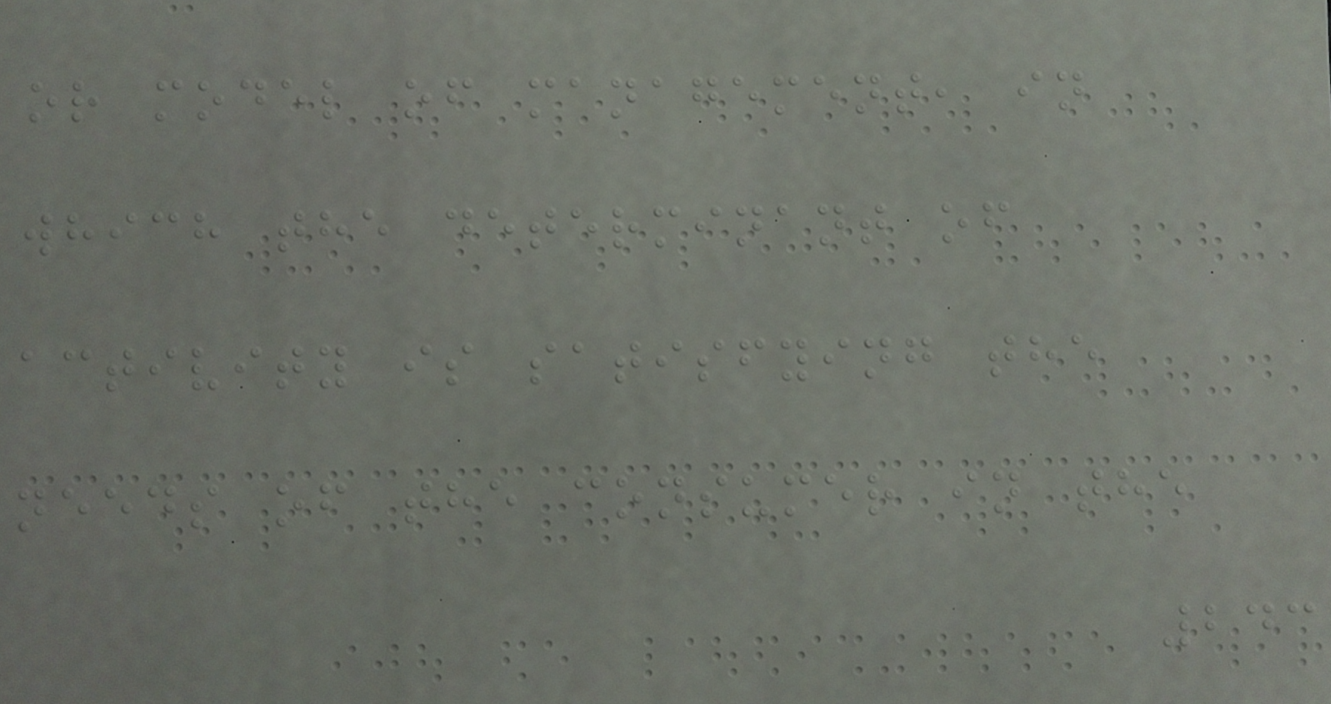or model of management, in
which the determinant of
activity is satisfying the
needs of the consumer in the
243
